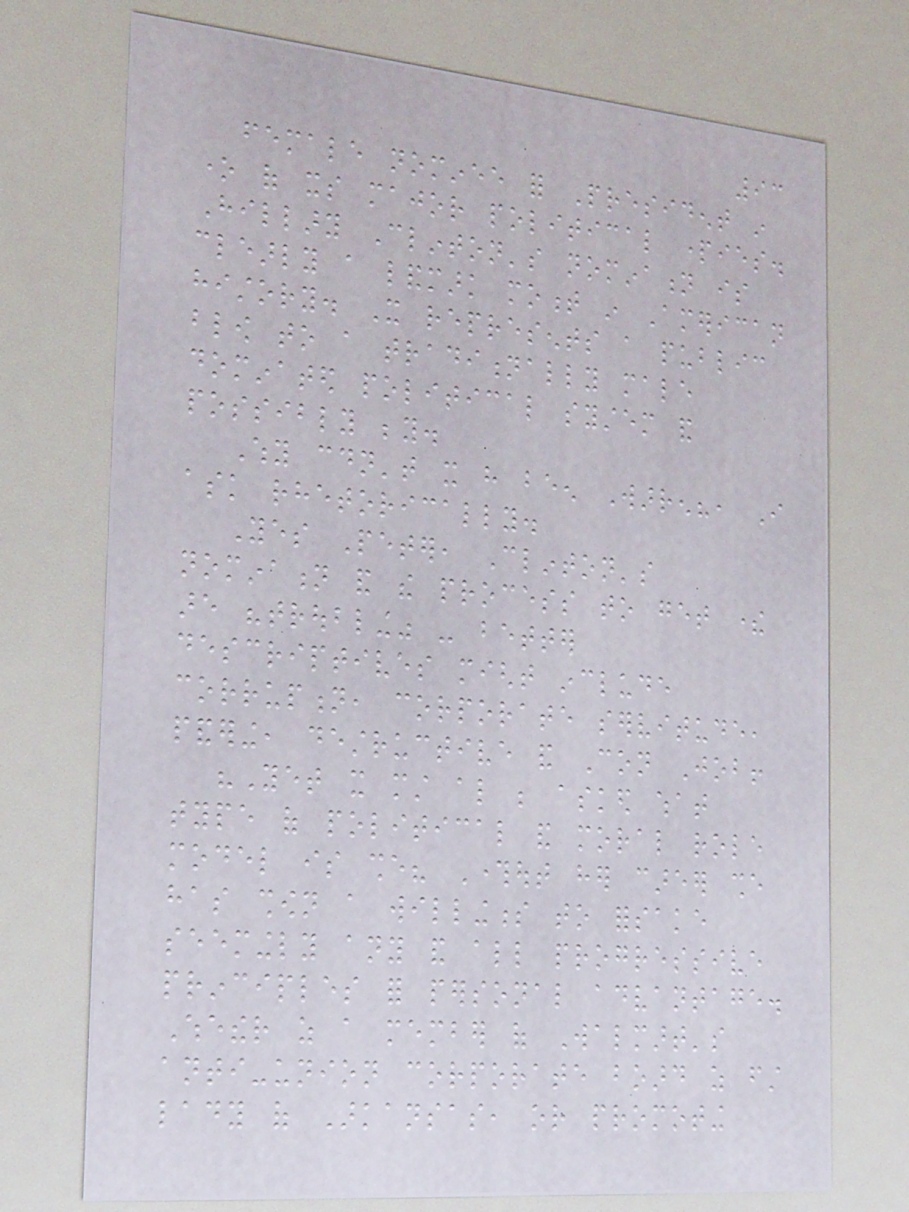93
female nominee for President in
one of its major political parties.
Hillary Clinton's nomination is
clearly a landmark moment in American
history. It represents a public
blow to a traditionally male
dominated political system and
possibly beyond.
Why couldn't it have been Warren?, I
ask rhetorically.
Yes Peter, Clinton's
nomination and the process to get there
are "troubling" - better
descriptives might include
corruption, corporate servitude,
pandering, destructive and Con Job!
"Yet it must also be asked what
type of political and moral role
model is she? Throughout her career she
has shown a willingness to forsake
seemingly any and all progressive
principles for personal advantage.
Whether as a member of Walmart's
anti-union corporate board as first
lady of Arkansas, or promoting
